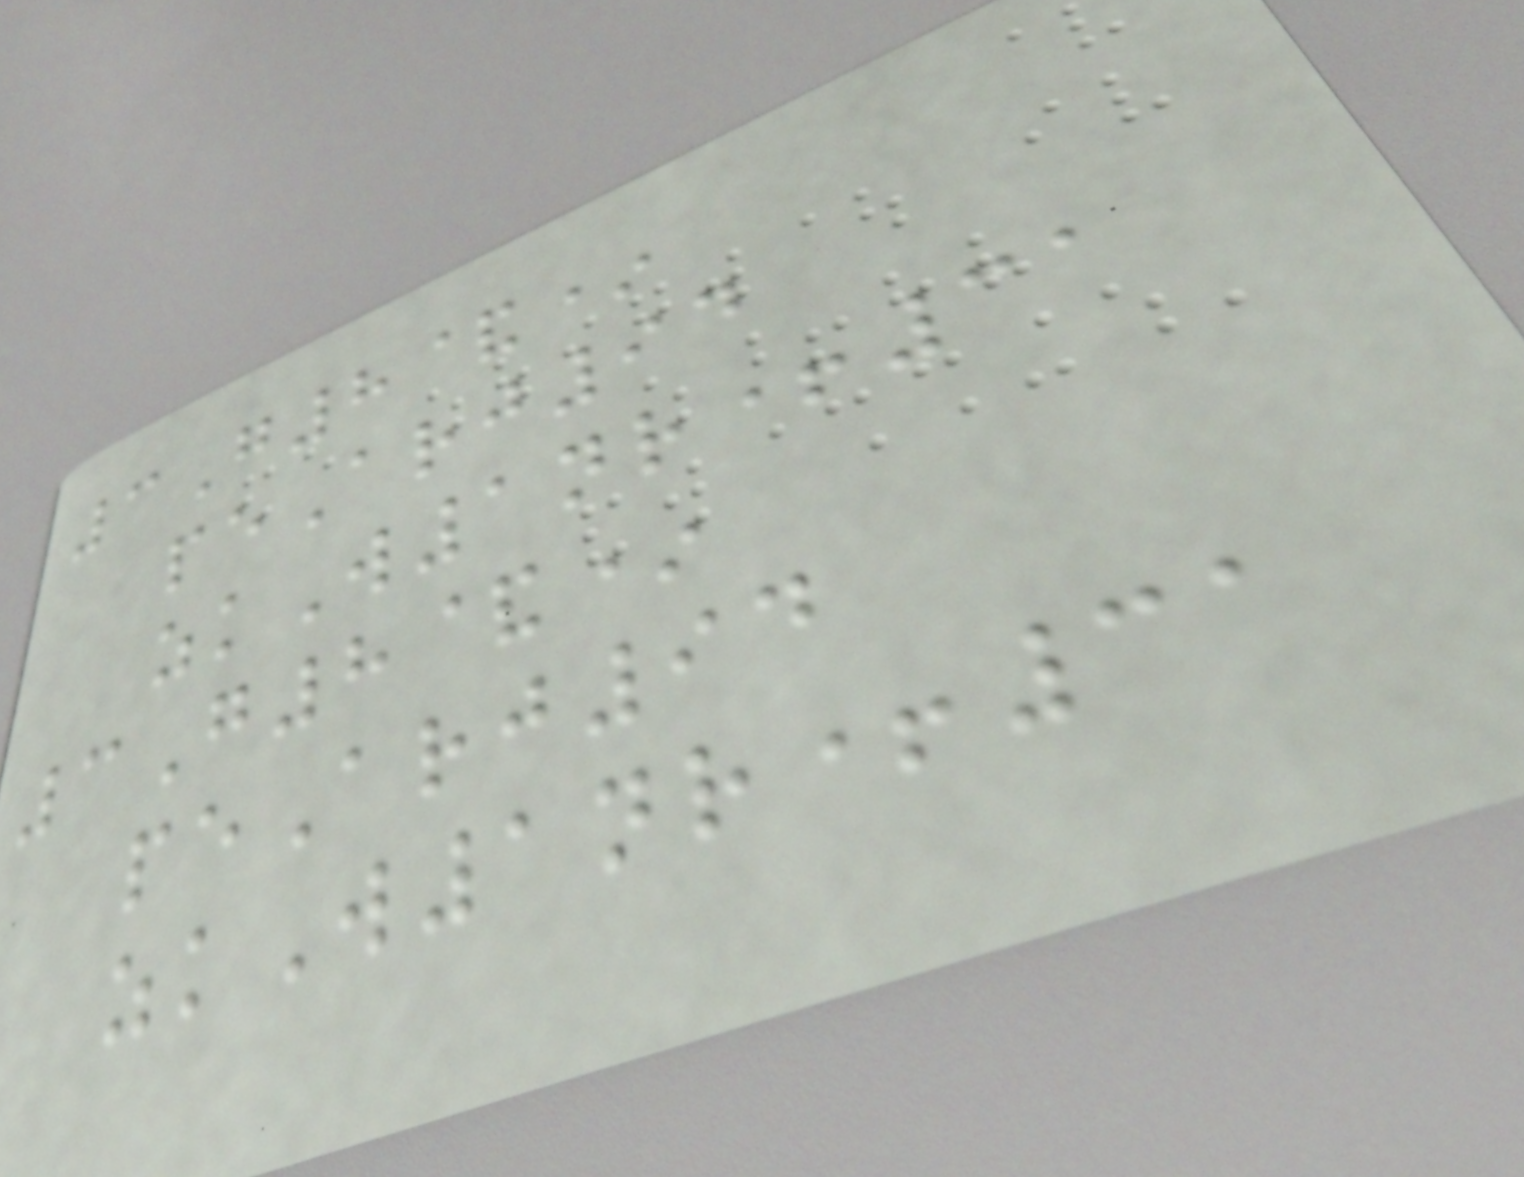3G8&*
peArj94
zkW1nr+31
3G8&*
peArj94
zkW1nr+31
